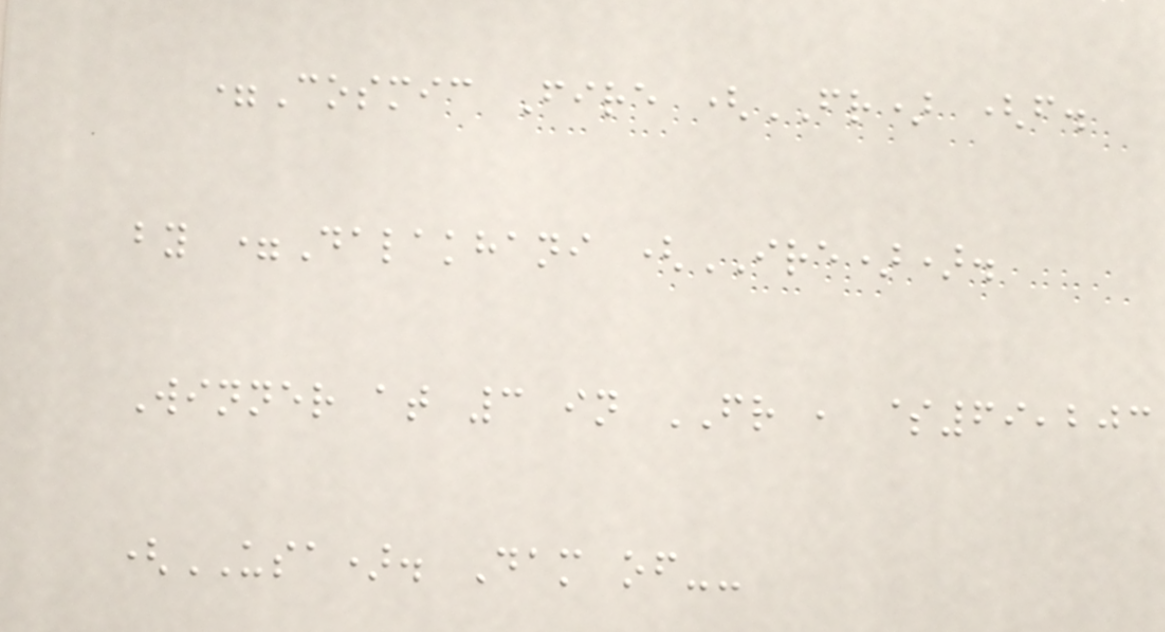=Cosmic Fire (FR) (f.
by =Dalakhani (IRE)).
Winner at 3 in FR , $69,203
(USA). Dam of--
